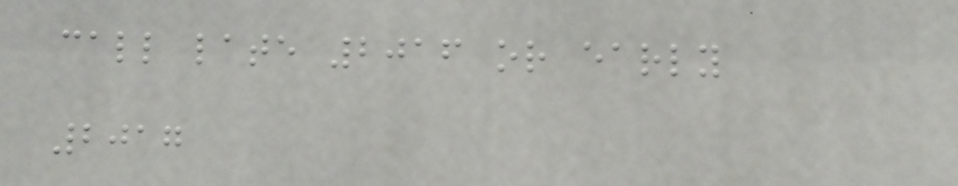call late 2016 or early
2017
